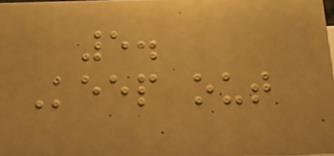5.
Keep out
